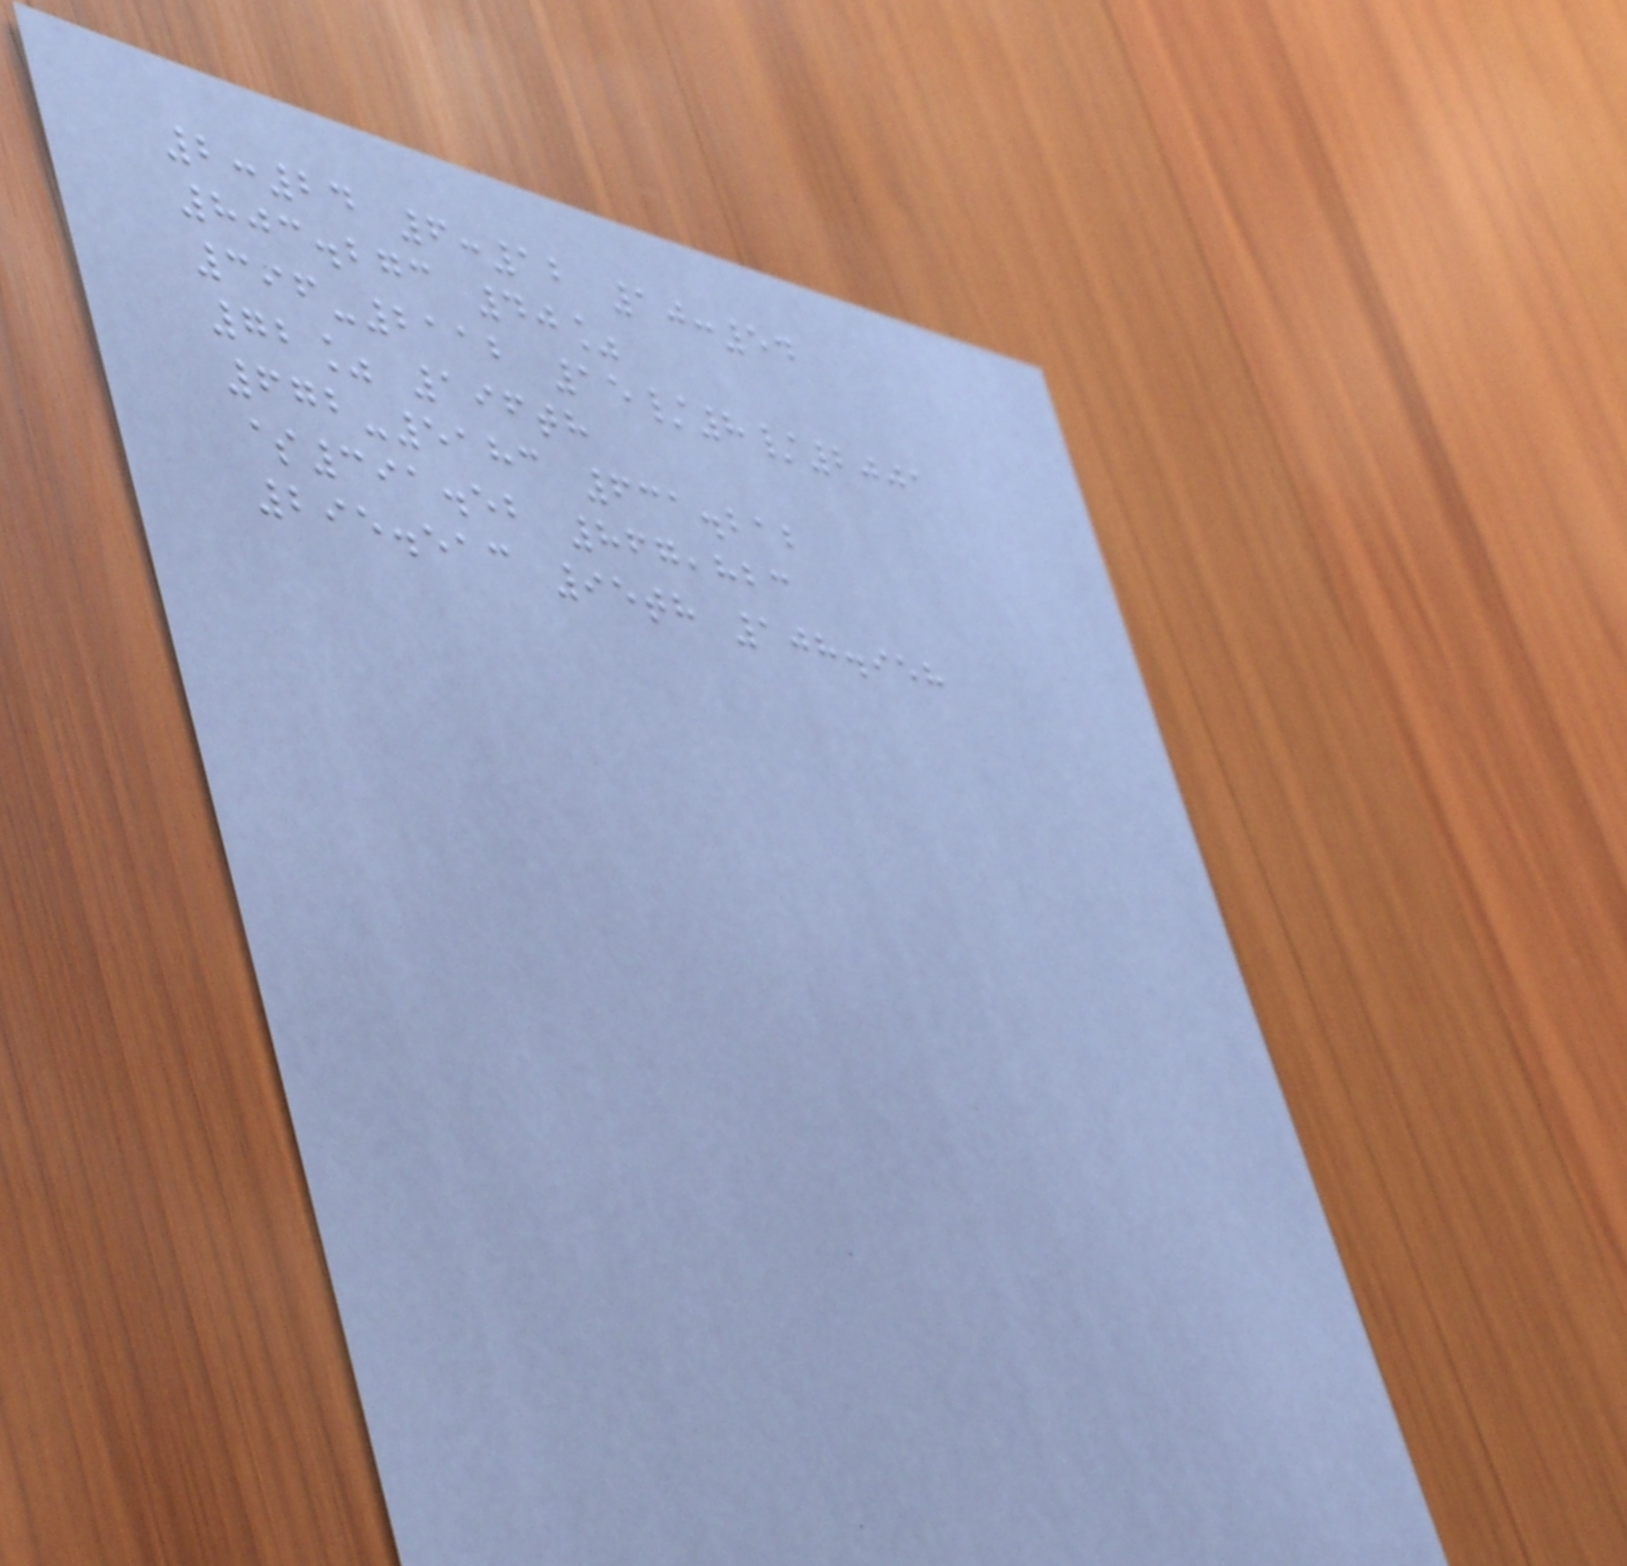2:24 6:12 10:54
803.273 40%
396-2112 15/8/2001
72% 196th
672-5183 631.212
$391.52 867,823
295.513 95th 108.958
